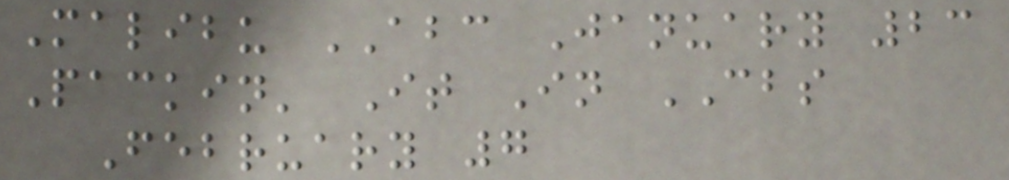Malibu ABC January 23
Packin' It In CBS
February 7
